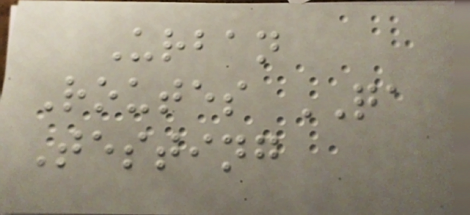Urban
Routes QA
Testing
